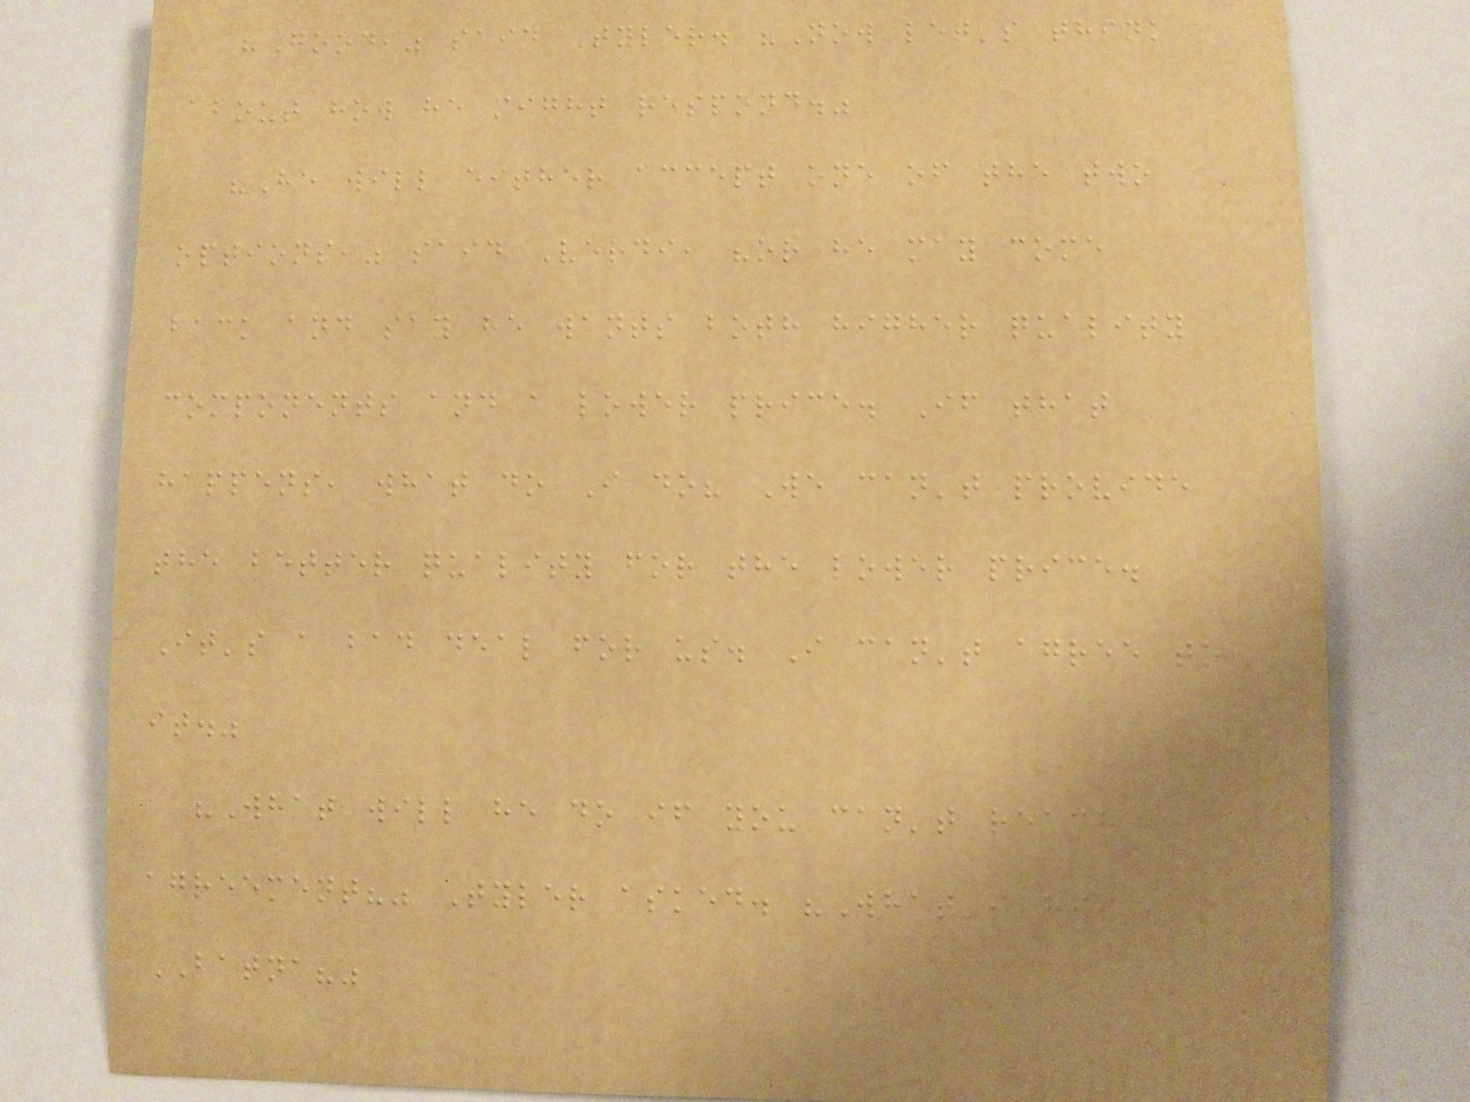"Good," said Tyler. "Now let's think
about how he might respond."
"He will either accept one of the two
options," said Verdi, "or he may come
back and say he wants both higher quality
components and a lower price. If that
happens, what do I do? We can't provide
the better quality for the lower price.
It's a bad deal for us. I can't agree to
it."
"What will he do if you can't reach
agreement?" Tyler asked. "What's his
BATNA?"
